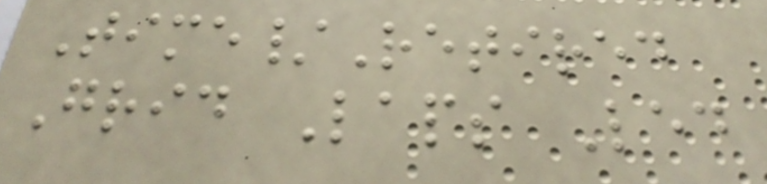Time/Retired
Grid Laps Led
